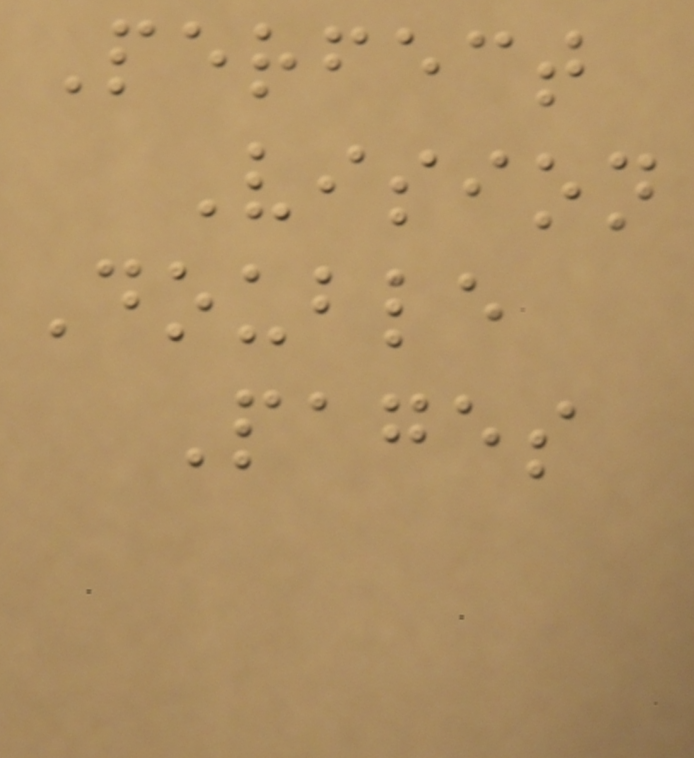Perfect
Vision
Double
Pages
